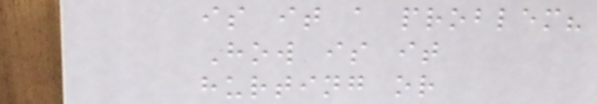is it a problem?
How is it
hurting or
